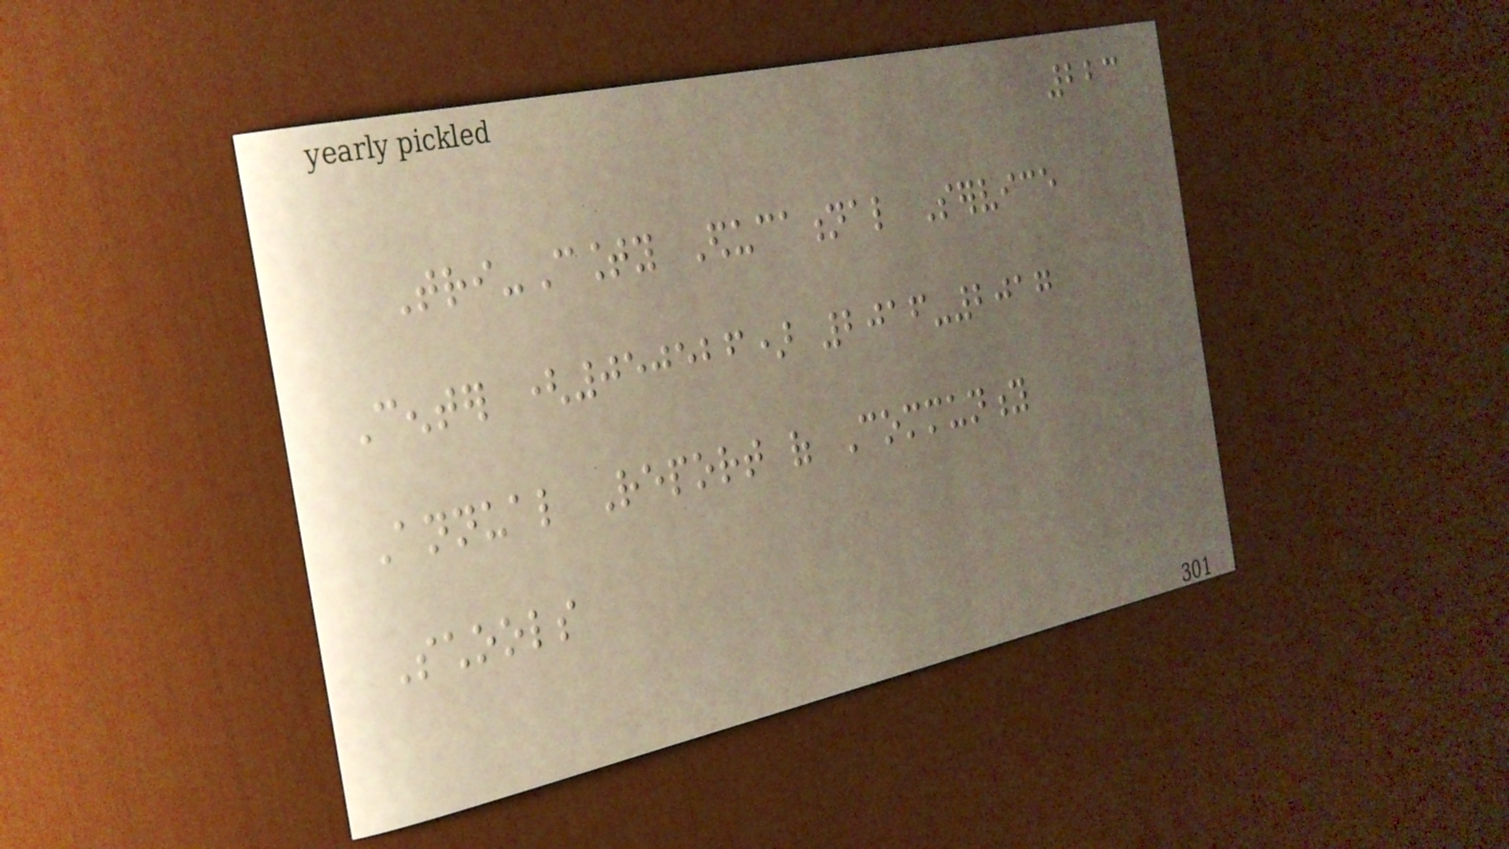223
Tri-County Educational Service
Center (050526) 2016-2017
Annual Report of Community
Schools
